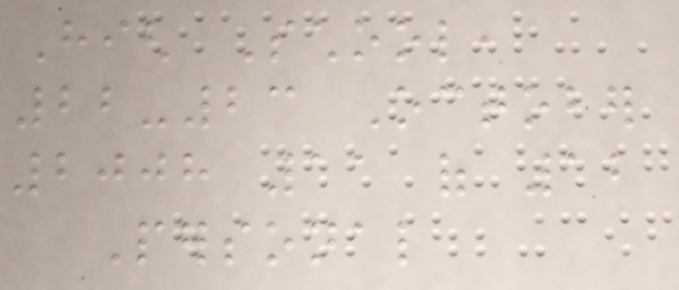High School,
22-23 October
2008 11 of 12
Personal
